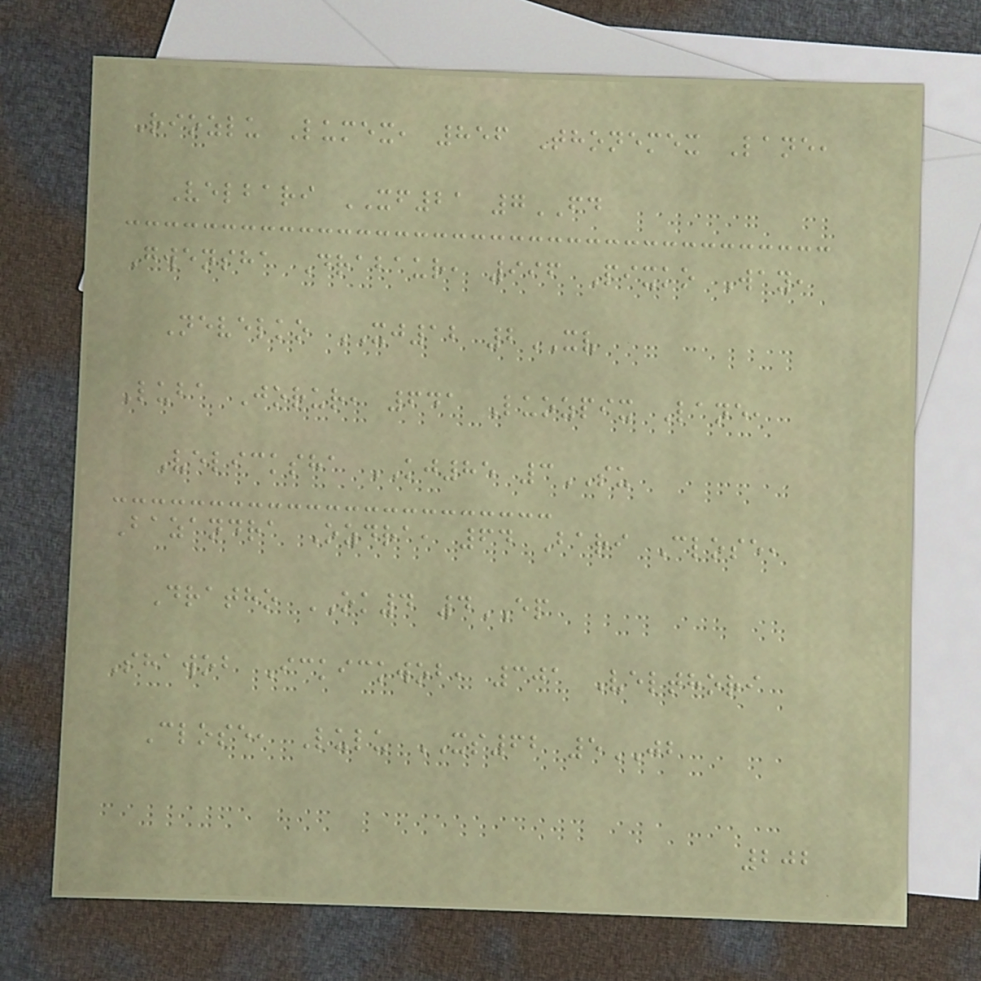Riozlu Lumex, 856 Thonemex Lane,
Velbari XF21 7FD
Gwensha Drabaur, 996 Pixko Way,
Nevelko XJ12 2XV
Luba Jorur, 641 Luozpix Lane,
Velicksha KJ85 3SU
Bazandra Ozdra, 64 Bari Close,
Dratho OK4 4EP
Shawob Ickickwob, 301 Velthori
Close, Lulu XS62 5JB
202
